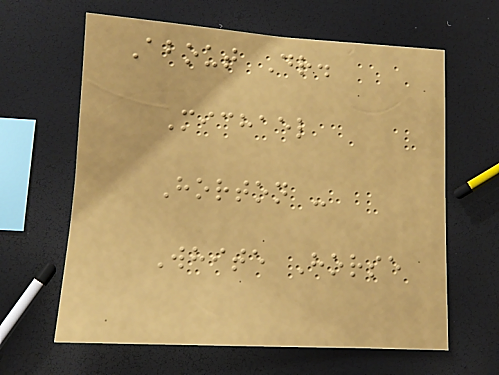About Dr.
Michael
Horton -
White Horse
